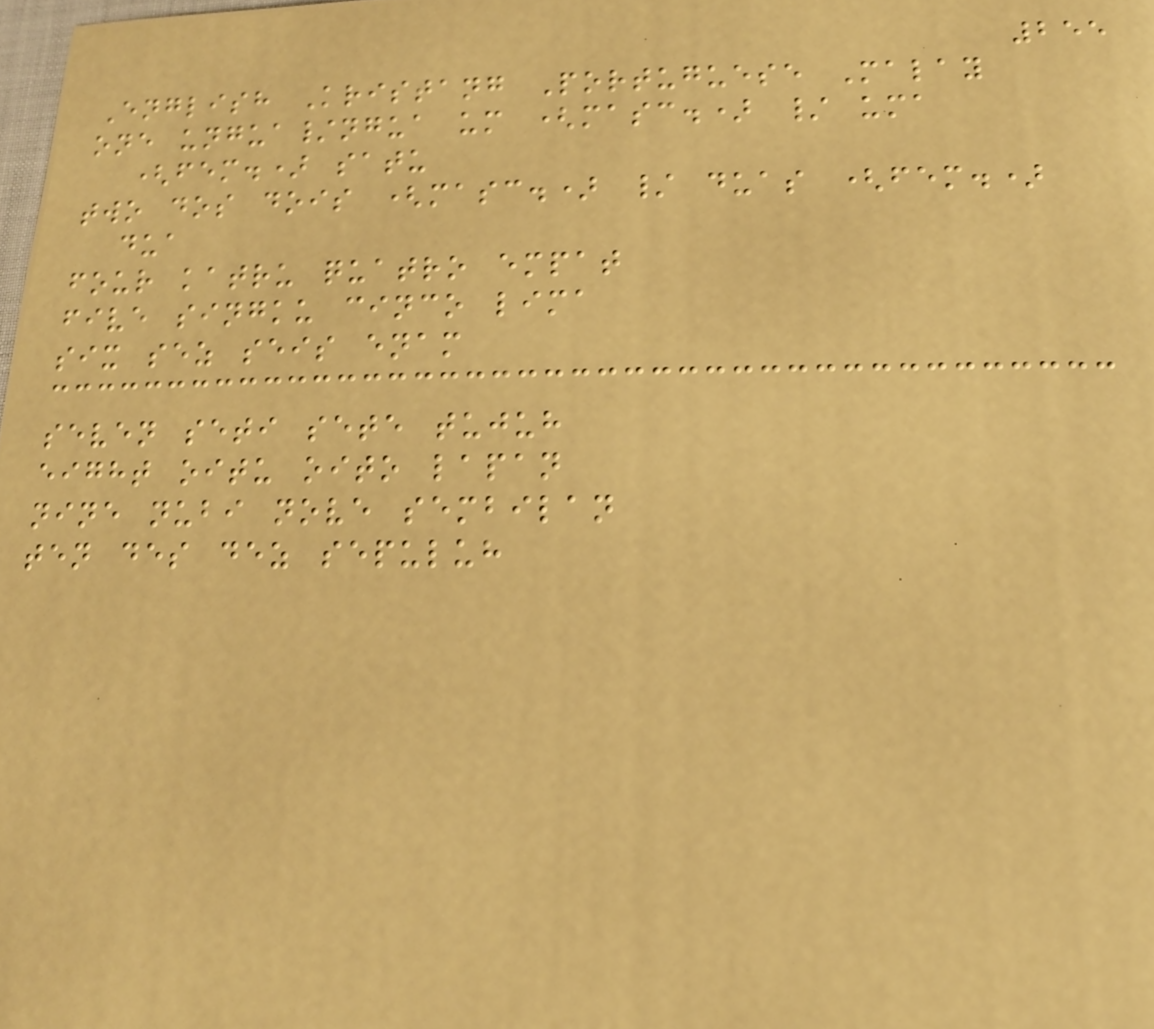255
English Kristang Portuguese Malay
one ungua/ngua um (masc.) / uma
(fem.) satu
two dos dois (masc.) / duas (fem.)
dua
four katru quatro empat
five singku cinco lima
six sez seis enam
seven seti sete tujuh
eight oitu oito lapan
nine nubi nove sembilan
ten des dez sepuluh
